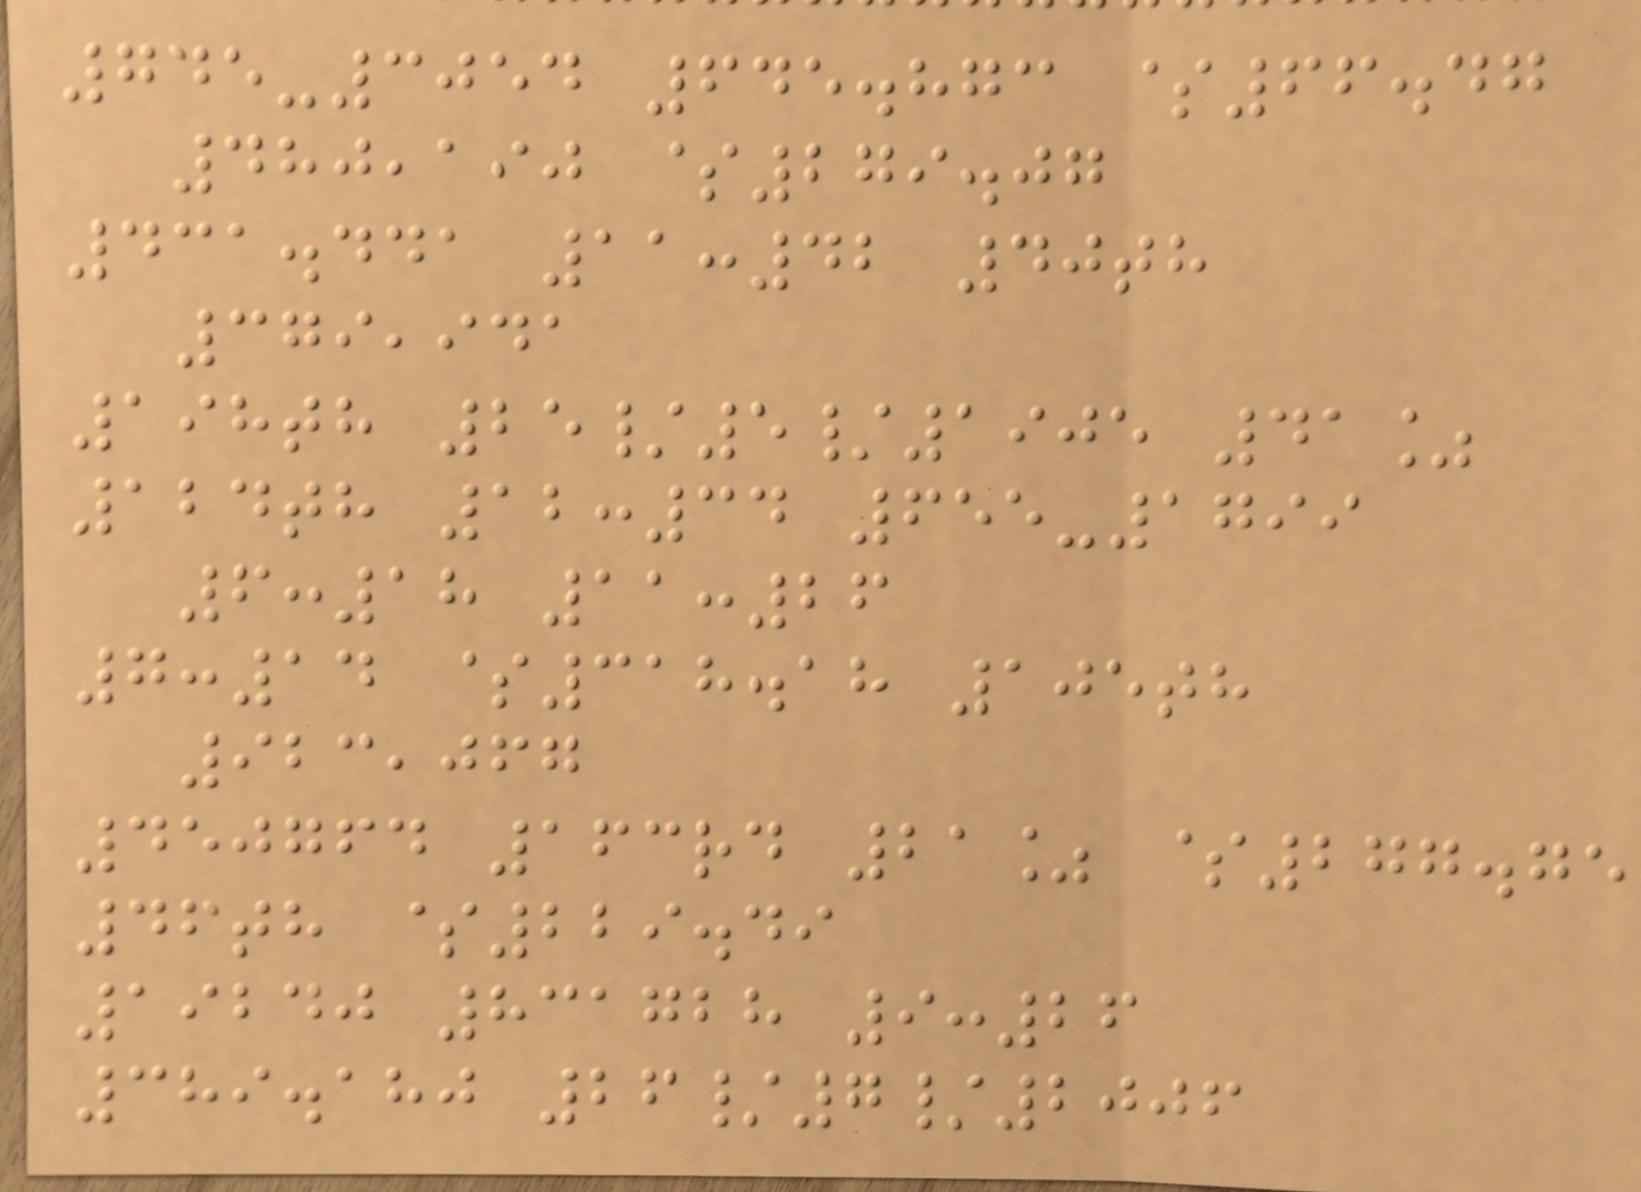745-3054 645.873 $66.47
480,190 $279.07
431.441 11:42 40th
379,941
198th 25/5/1905 41%
124th 12:34 655-1799
6:18 11:26
7:14 $318.18 105th
923,067
450764 163rd 21% $277.75
46th $229.49
19240 831728 9:26
389.180 26/7/2006
